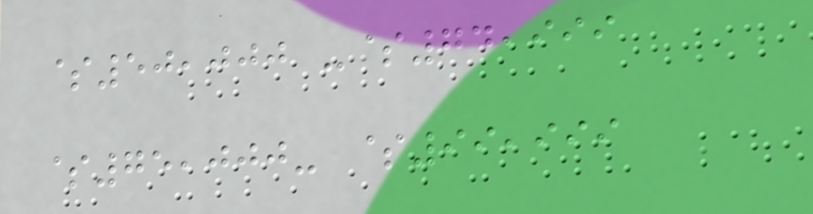$50,000 -$74,999
$75,000- $99,999
